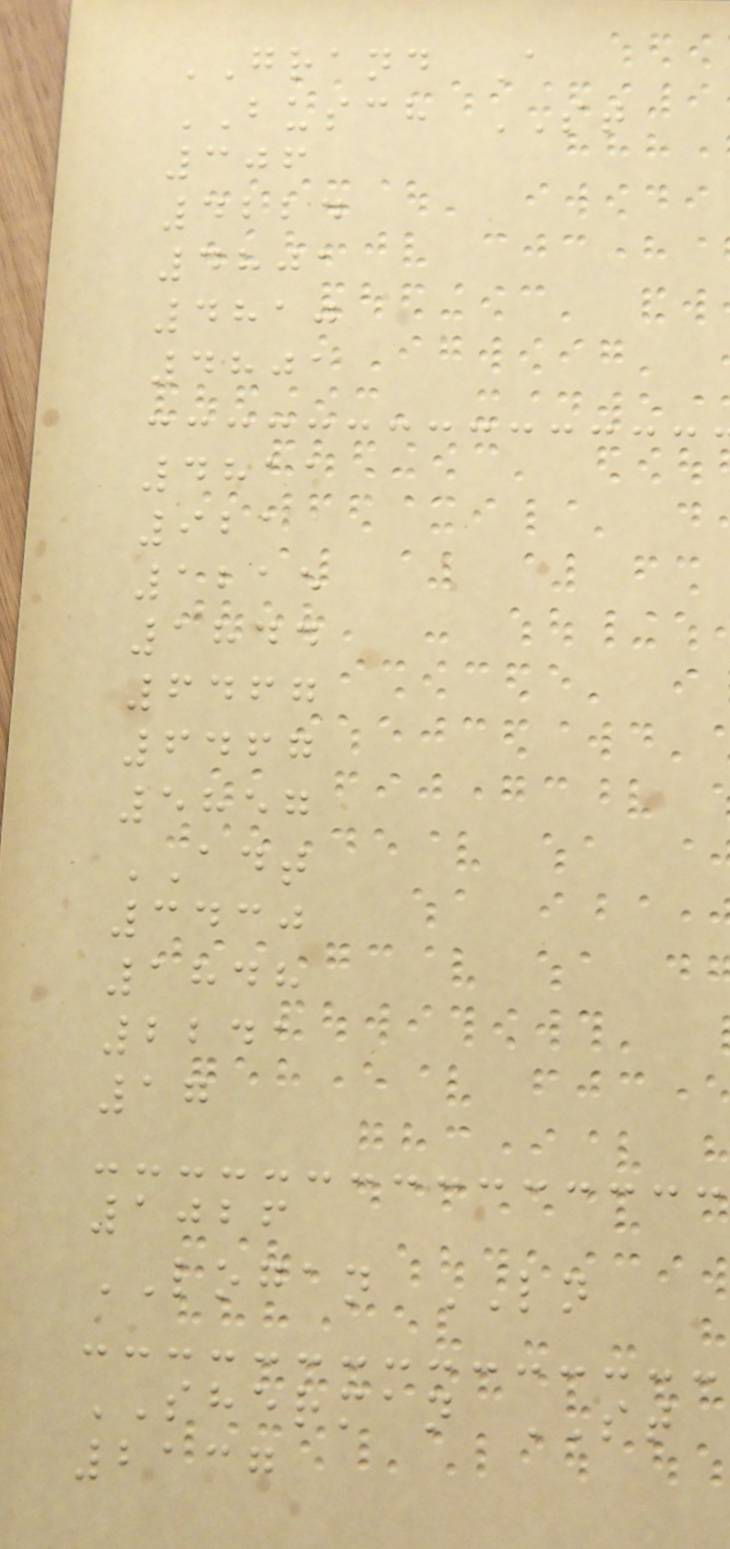GRAND A
BUSCH ST
306
4224
4801
4810
4801
4811
921
1215
1844
6467
6467
5857
ADT
3430
1848
2241
17
1026
LOGAN LN
SHERMAN ST
2137
